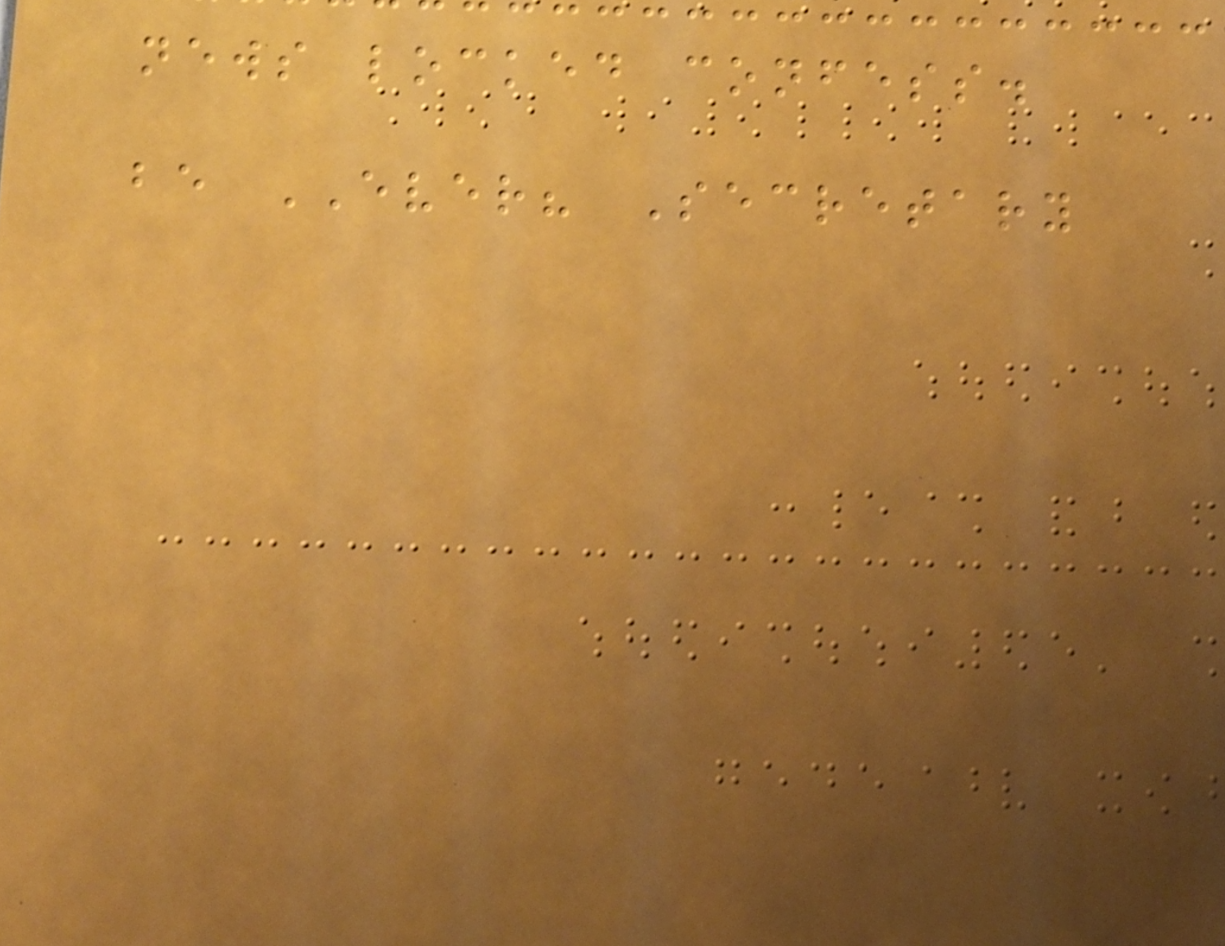news locked confess.
be EVER? Secretary
